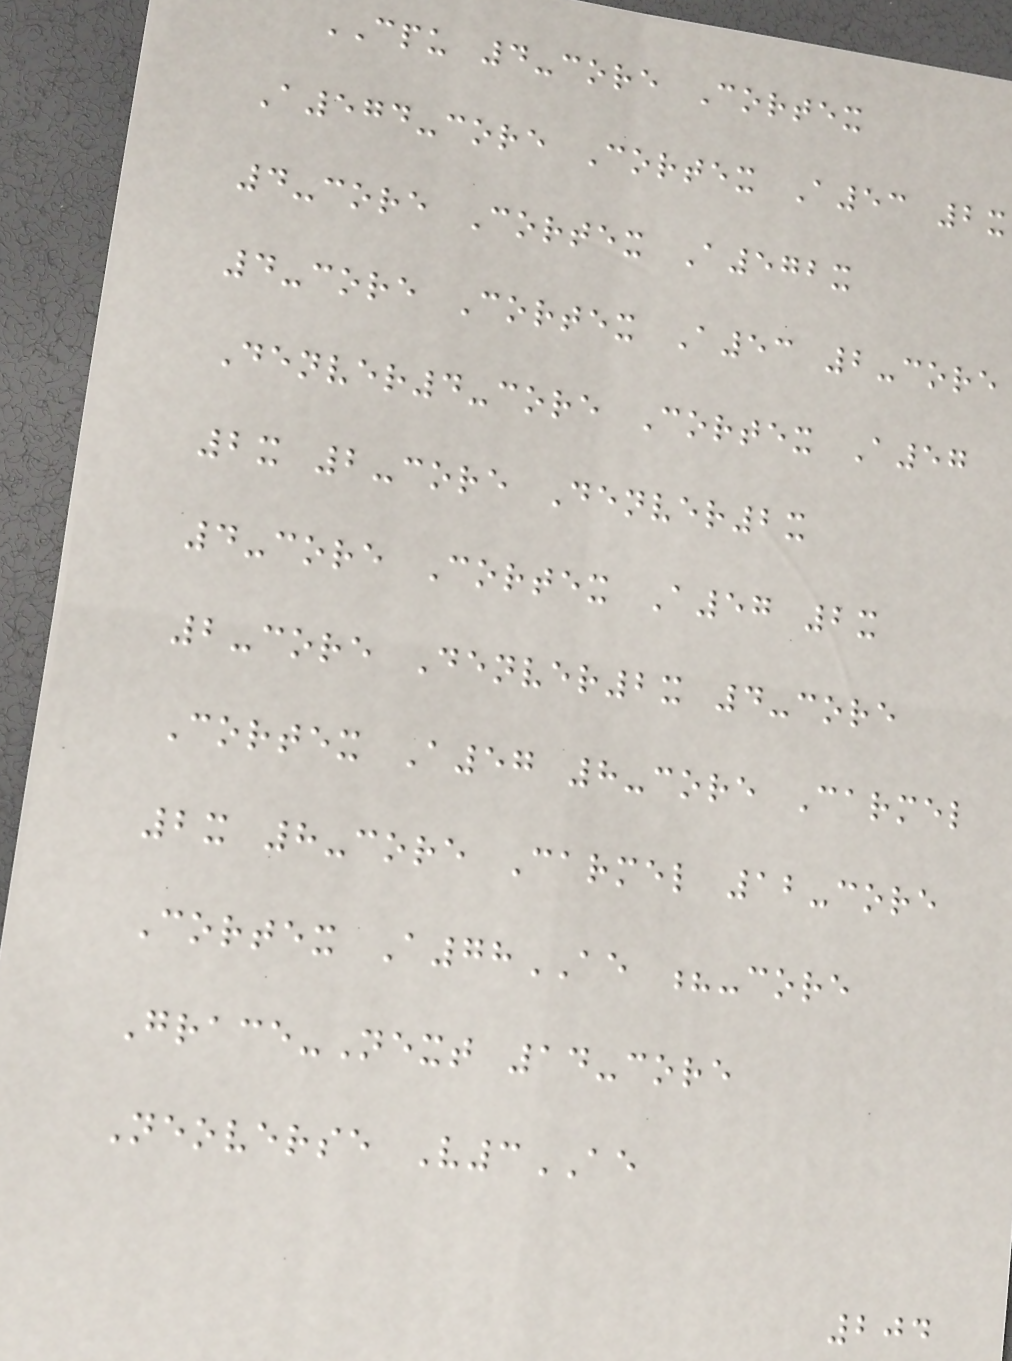CPU 4-core Cortex
A574-core Cortex A53 2x
4-core Cortex A572x
4-core Cortex A53 2-core
Denver4-core Cortex A57
2x 2-core Denver2x
4-core Cortex A57 2x
2-core Denver2x 4-core
Cortex A57 8-core Carmel
2x 8-core Carmel 12-core
Cortex A78AE ?-core
Grace-Next 14-core
Neoverse V3AE
204
